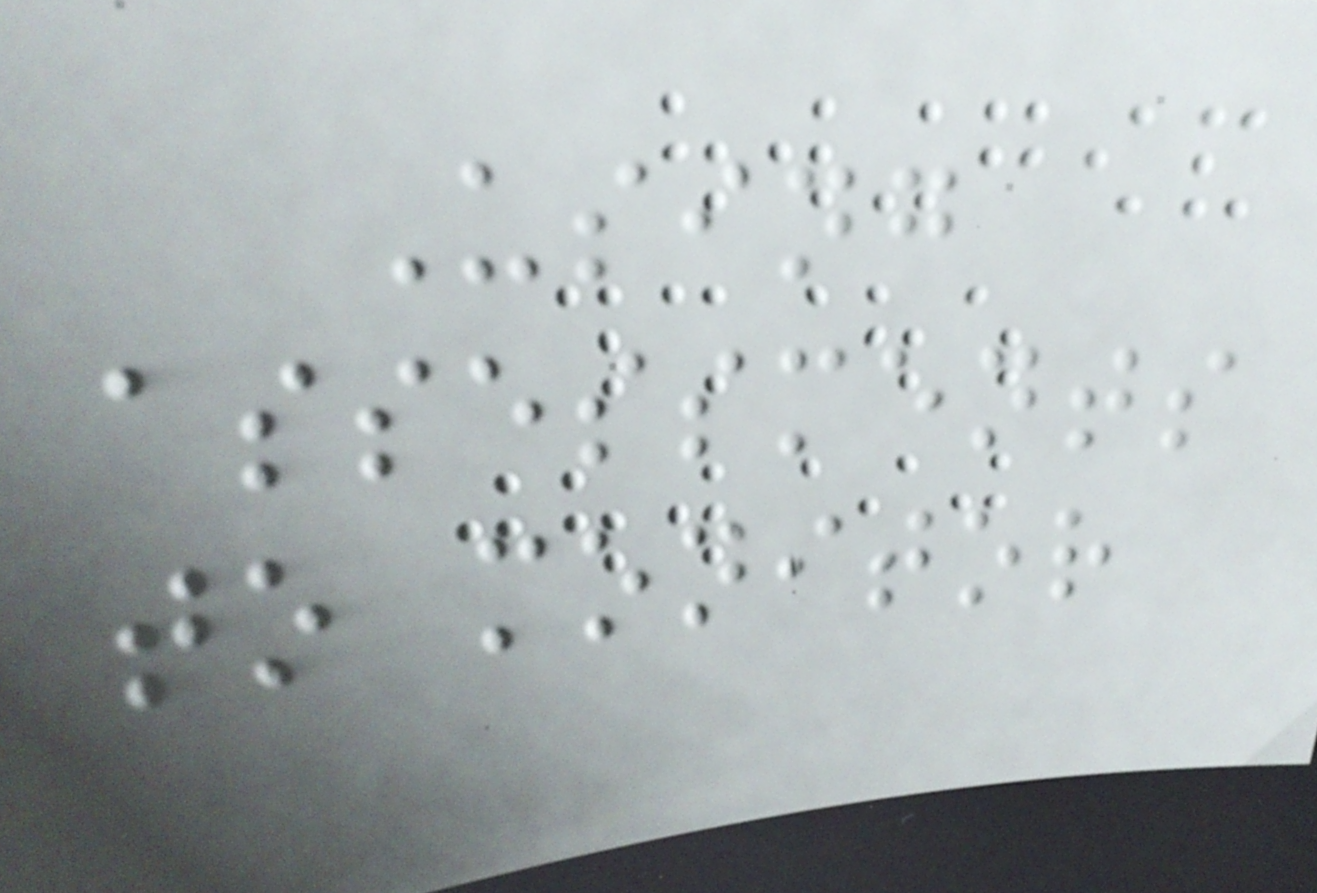Using
assessments
to monitor
